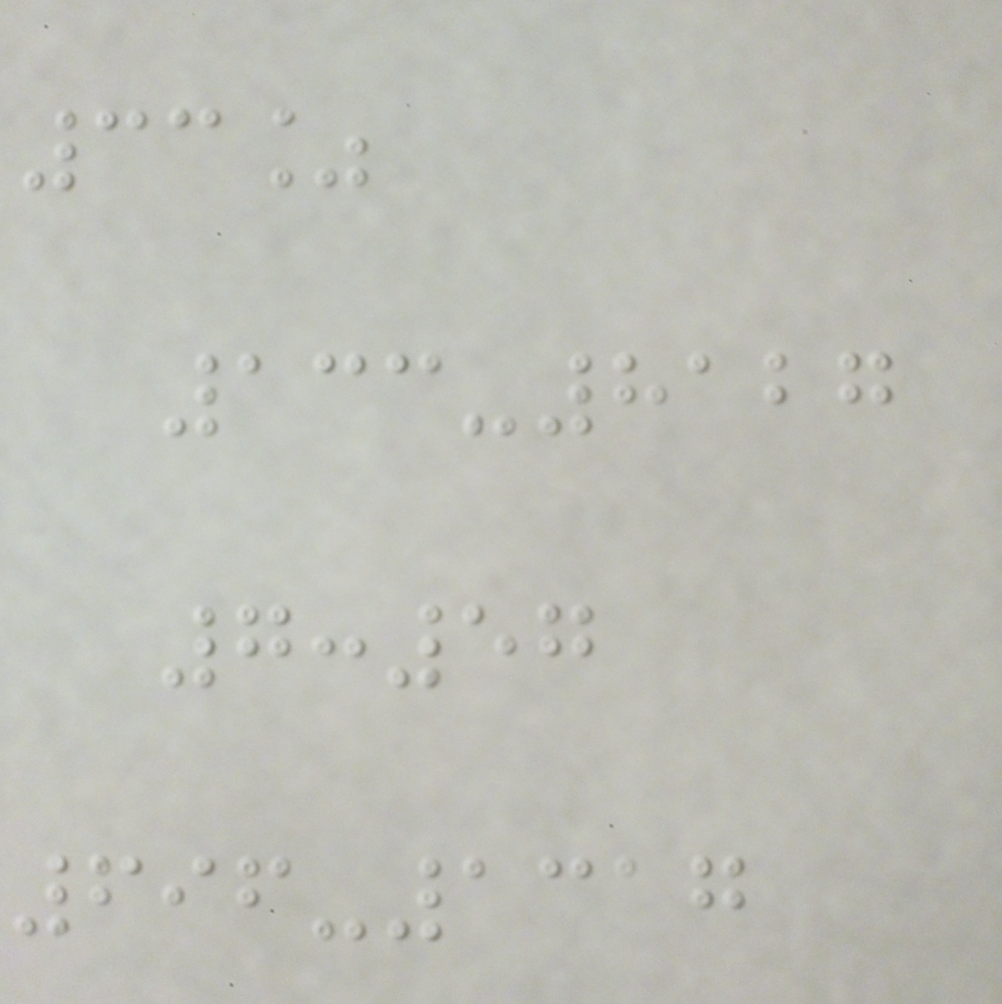33%
133-8127
7:57
696-1317
